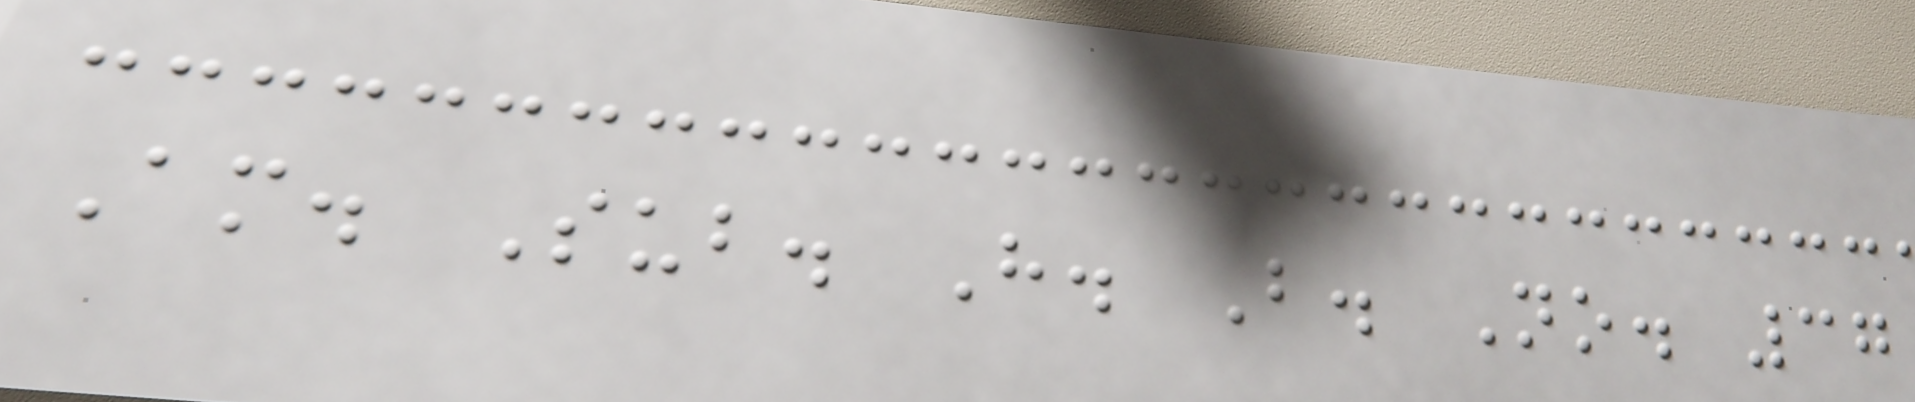Am. Sub. H. B. No. 37
